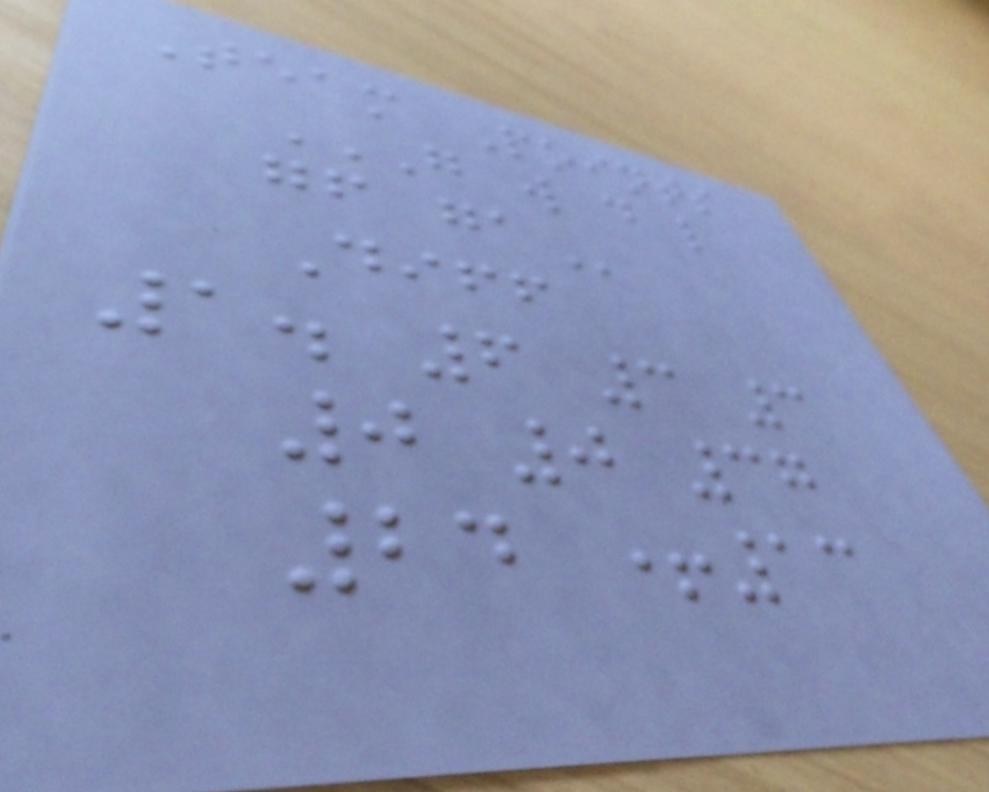Team Points
G W D L
GF GA
Diff
1. 6 3 3
0 0 37
24 +13
